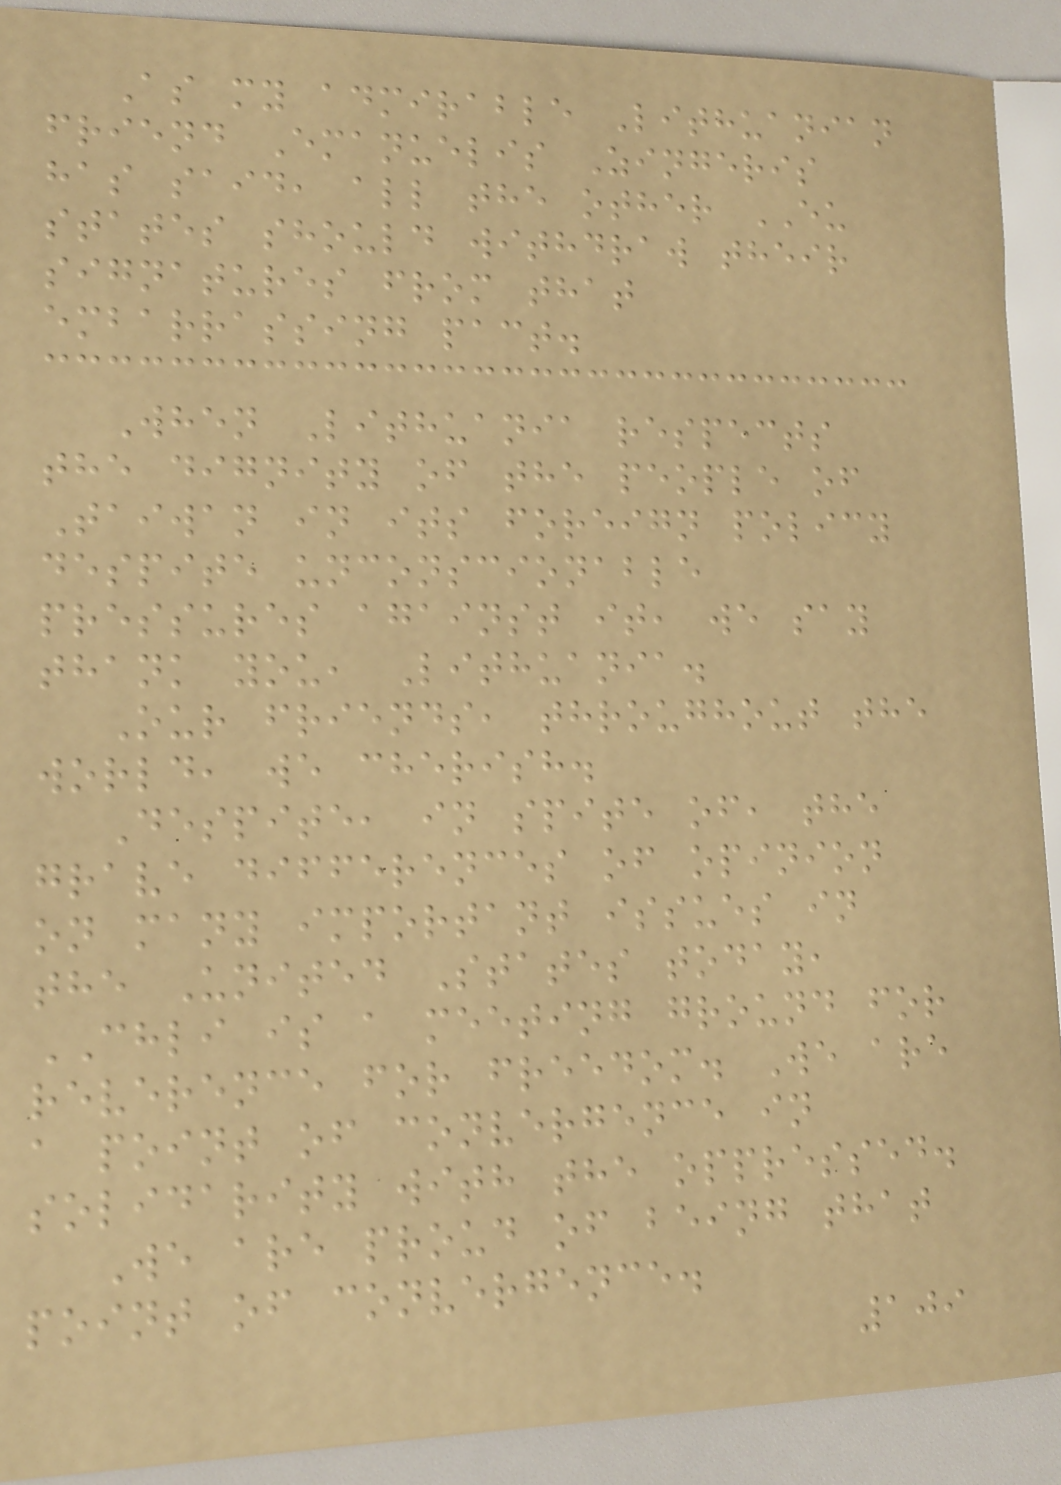As my admirable Lithuanian
friend Emanuelis Zingeris
has said, all the other EU
states should withdraw their
signatures from that
embarrassing pact.
When Lithuania respects
the dignity of the people of
Taiwan in its foreign policy
despite unconscionable
pressures against it, we say
thank you, Lithuania.
Our friends, throughout the
world, we cherish.
Despite, in spite of, the
grave differences of opinion
on many important issues in
the United States today,
CHLI is a meeting ground for
reverence for freedom. We are
a point of convergence in
solidarity with the oppressed.
We are proud of being that
point of convergence.
109
